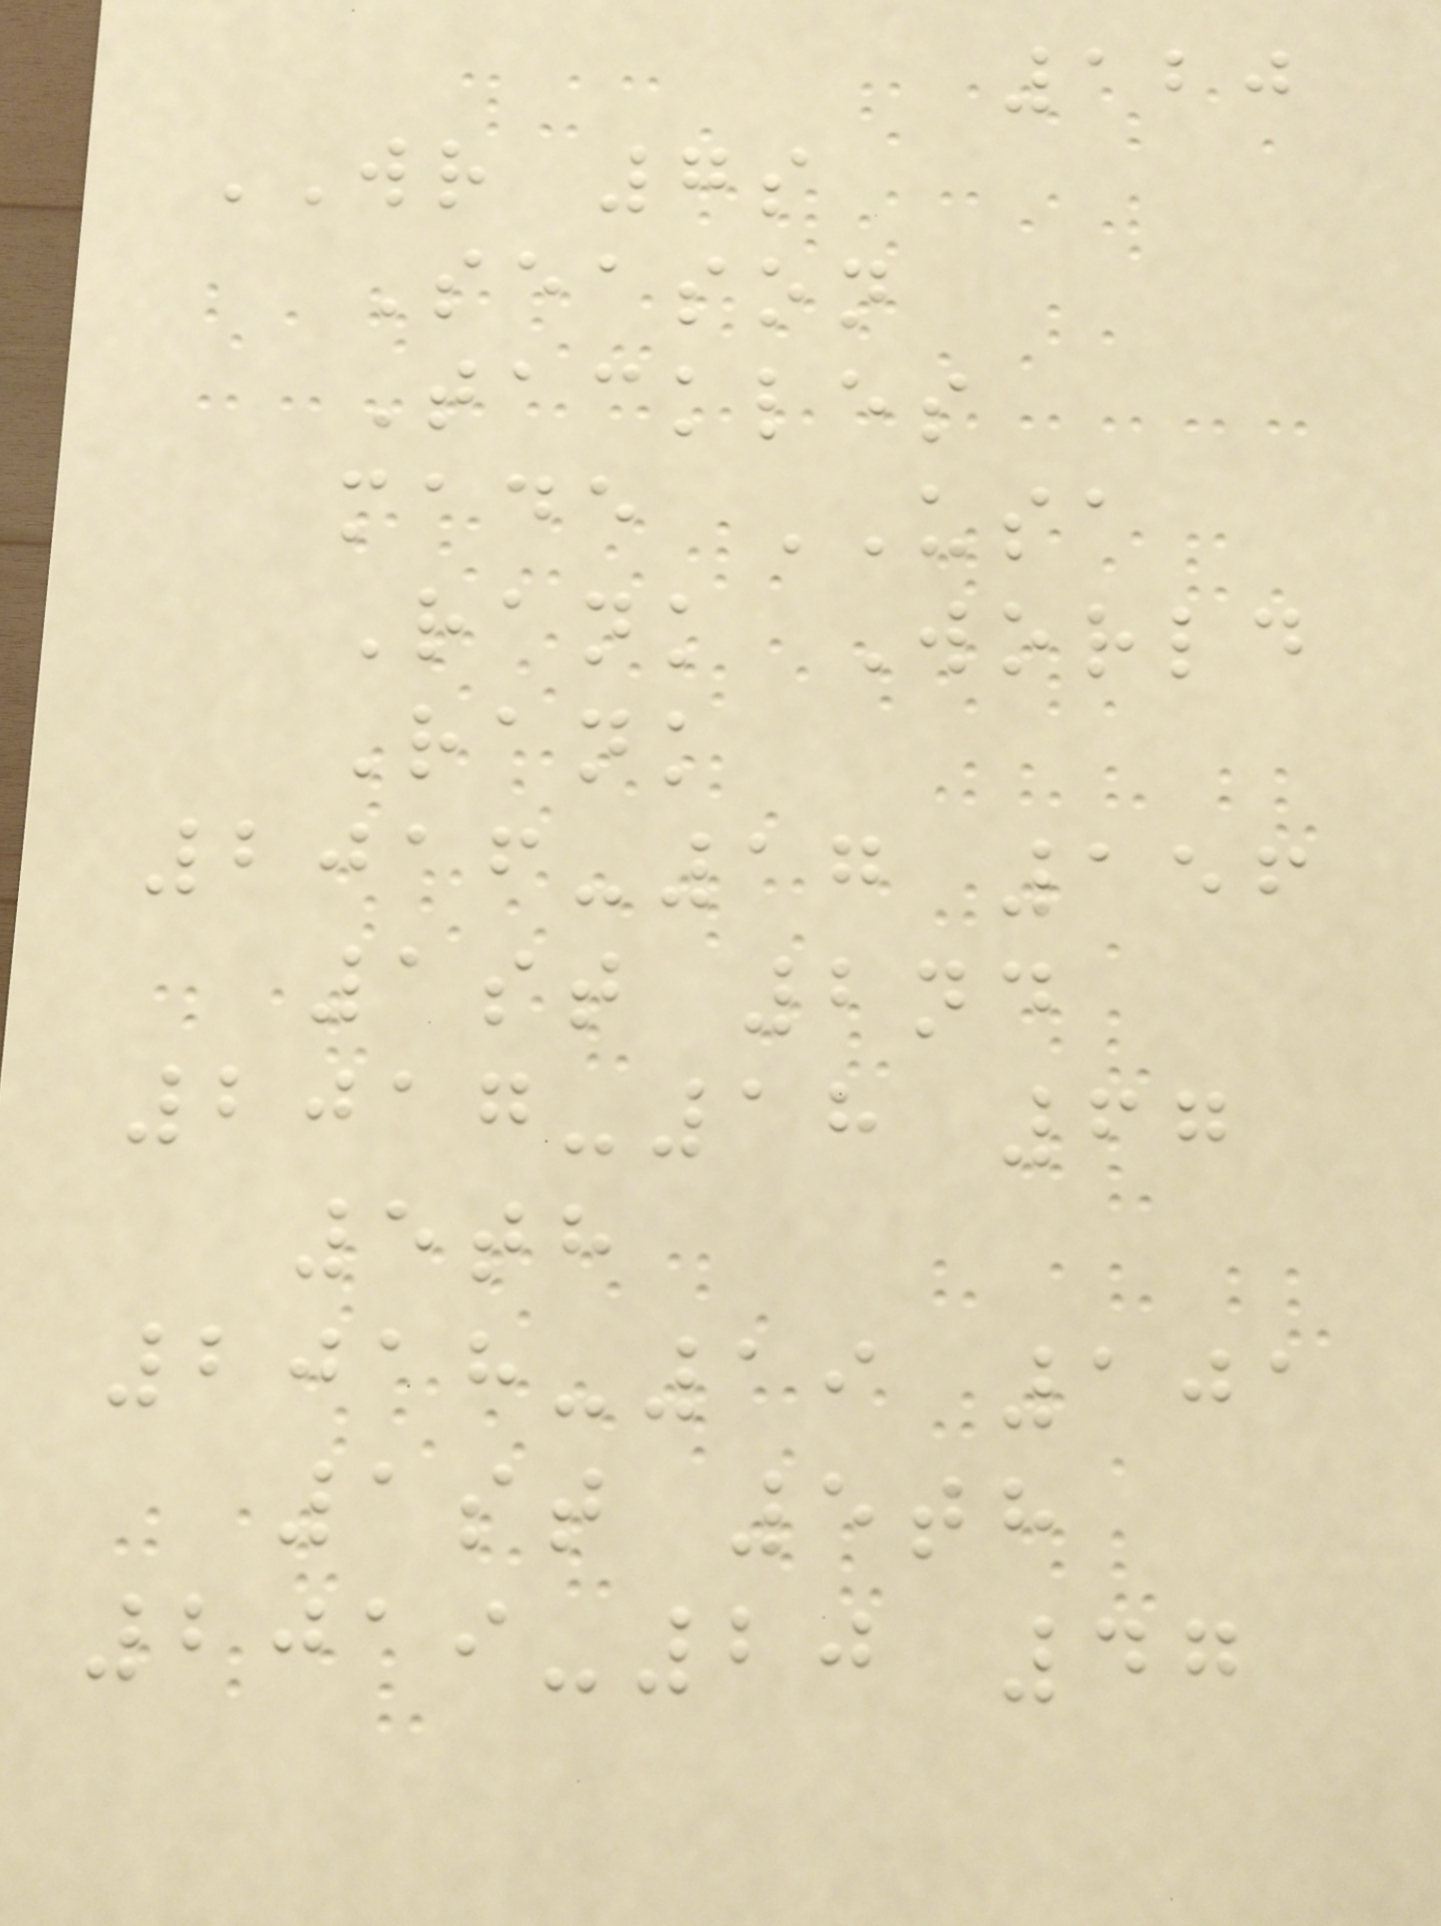120
WR 7s
Season
Tackles
made USA
Rank World
Rank
2016-17 156
1st 2nd
2017-18 67
5th
2018-19 101
1st 5th
2019-20 47
